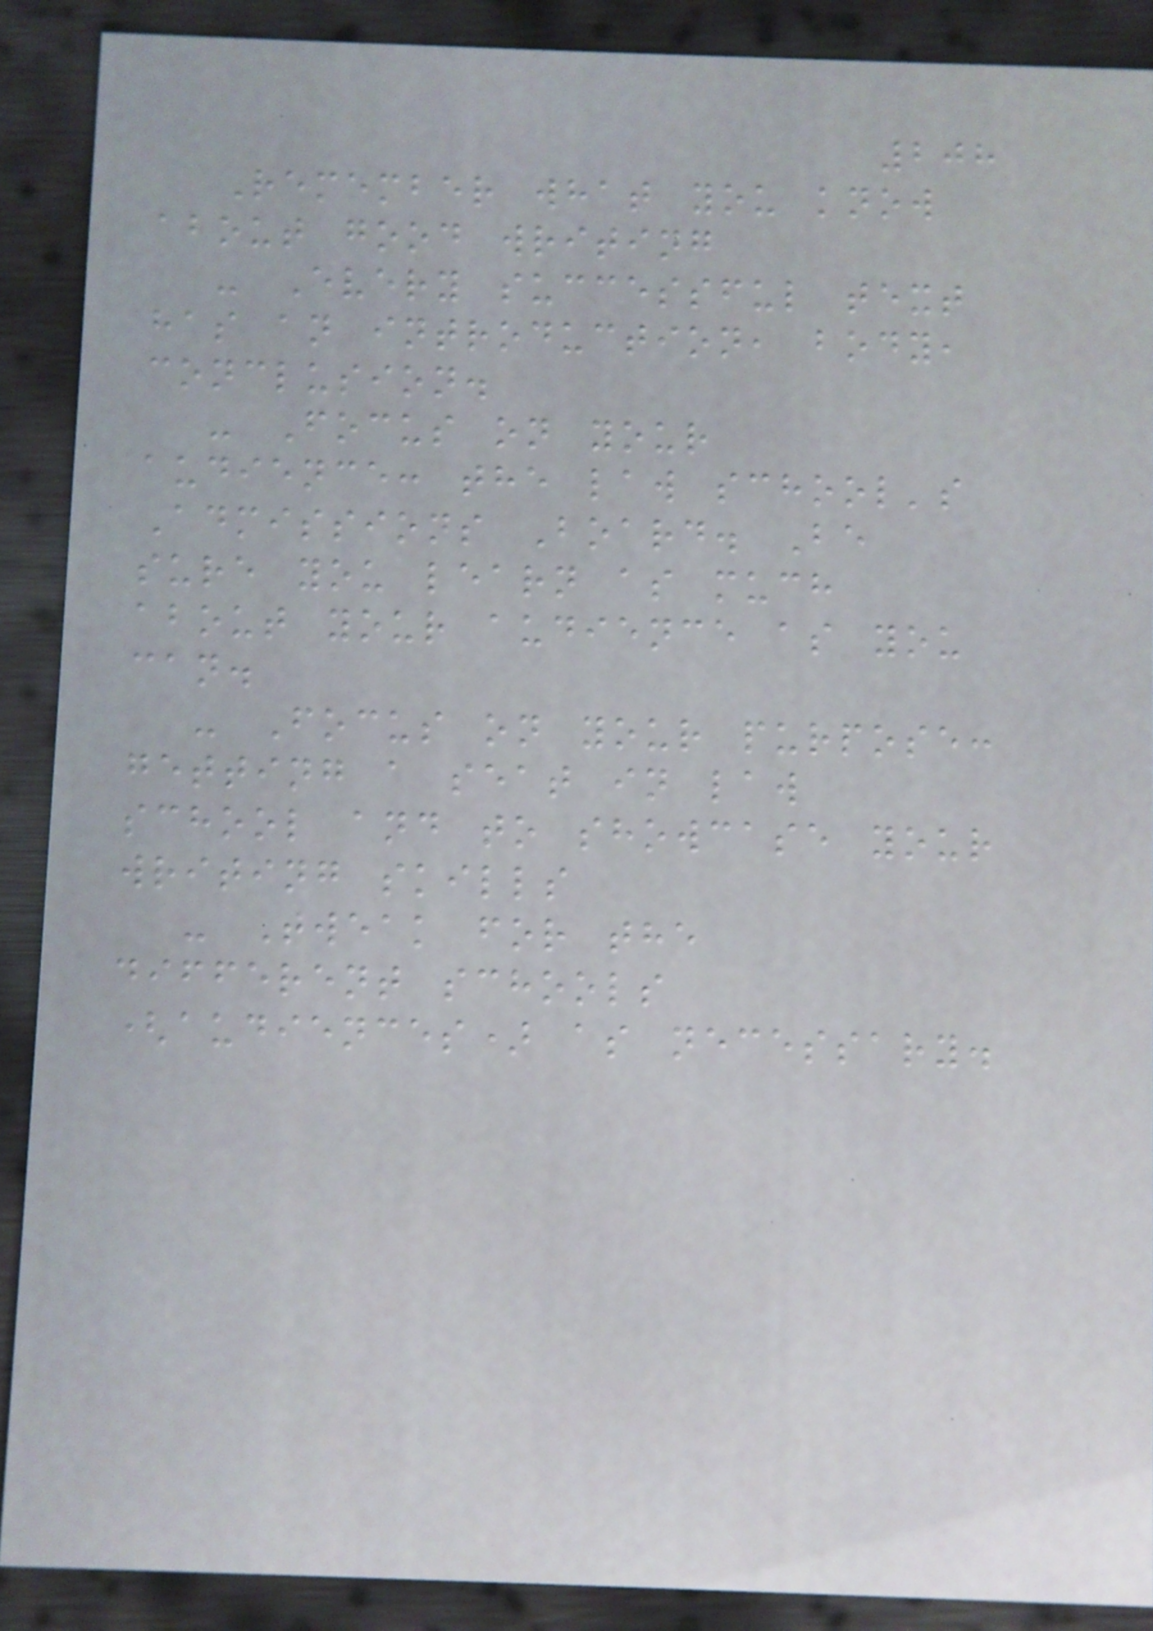208
Remember what you know
about good writing
- Every successful text
has an introduction, body,
conclusion.
- Focus on your
audience: the law school's
Admissions Board. Be
sure you learn as much
about your audience as you
can.
- Focus on your purpose:
getting a seat in law
school and to showcase your
writing skills
- Tweak for the
different schools
(audiences) as necessary.
